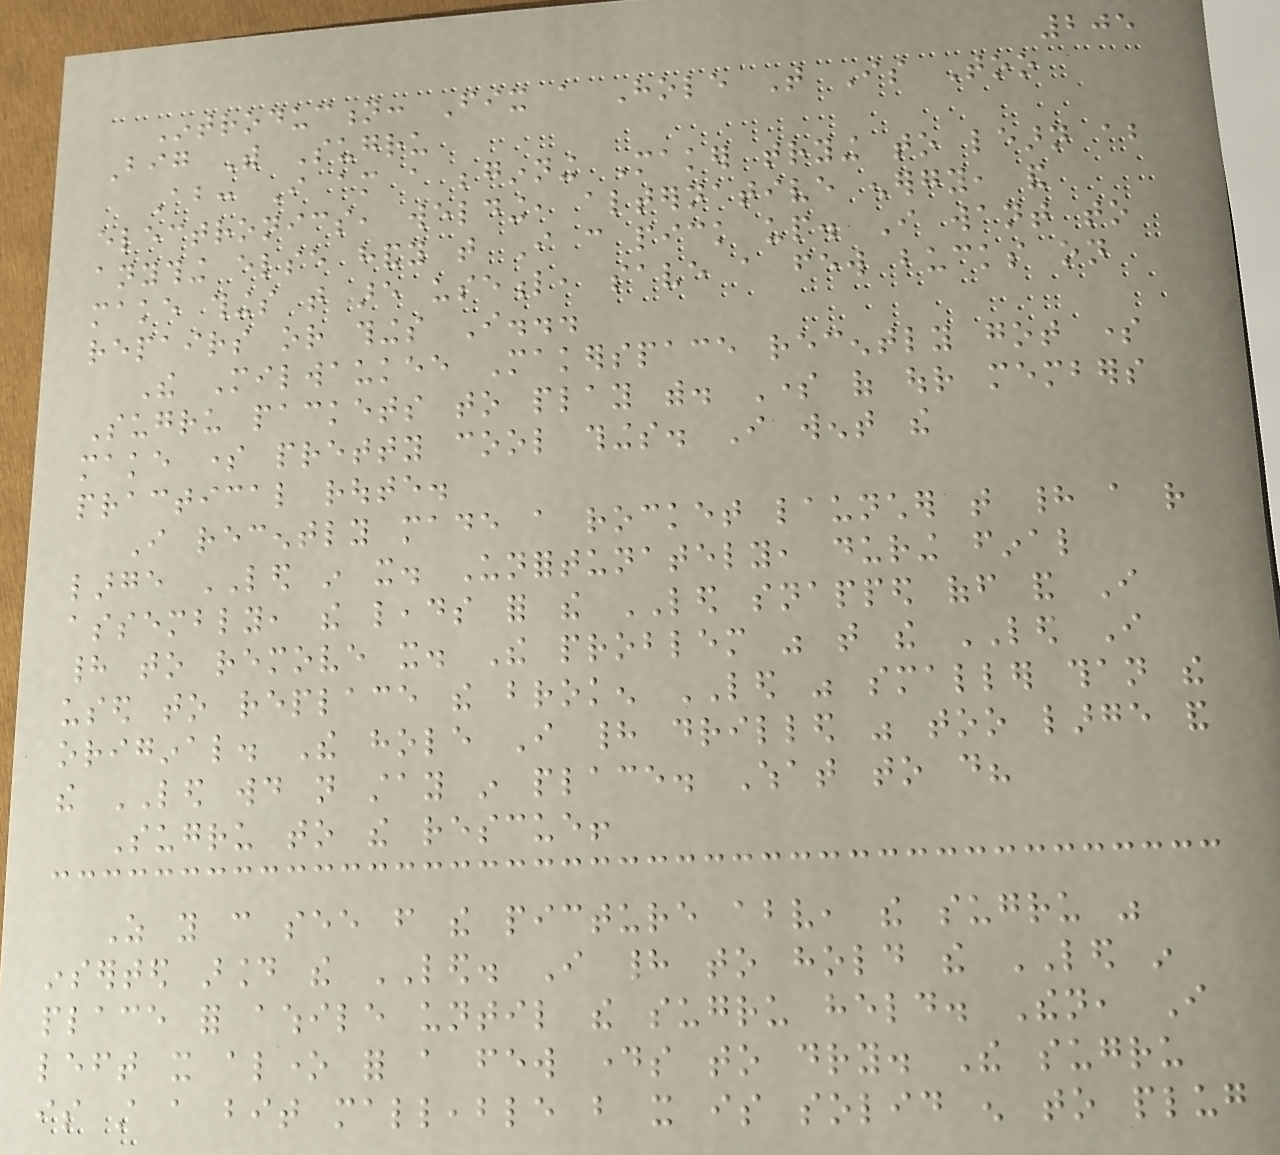205
Introduction: Fix a Hole That Is Too
Big With Sugru
About: I am a beginning Maker trying to learn about
electronics, welding, alternative energy, and
anything else handy that I can pick up. I want to
make things that are useful, save a few bucks on
repairs or things I...
The Milwaukee Makerspace recently got some
Sugru packets to play with. Some of our members
make some pretty cool things. I went the
practical route.
I recently made a rocket launcher that had a rather
large LED in it. Unfortunately, during final
assembly, the leads for the LED snapped off and I
had to remove it. The problem was that the LED I
used to replace the broken LED was smaller than the
original. The hole I had drilled was too large and
the LED would not stay in place. What to do?
Sugru to the rescue!
As you can see from the picture above, the sugru was
inserted around the LED. I had to hold the LED in
place for awhile until the sugru held. Then, I
left it alone for a few days to dry. The sugru
is still a bit malleable but it is solid enough to plug
